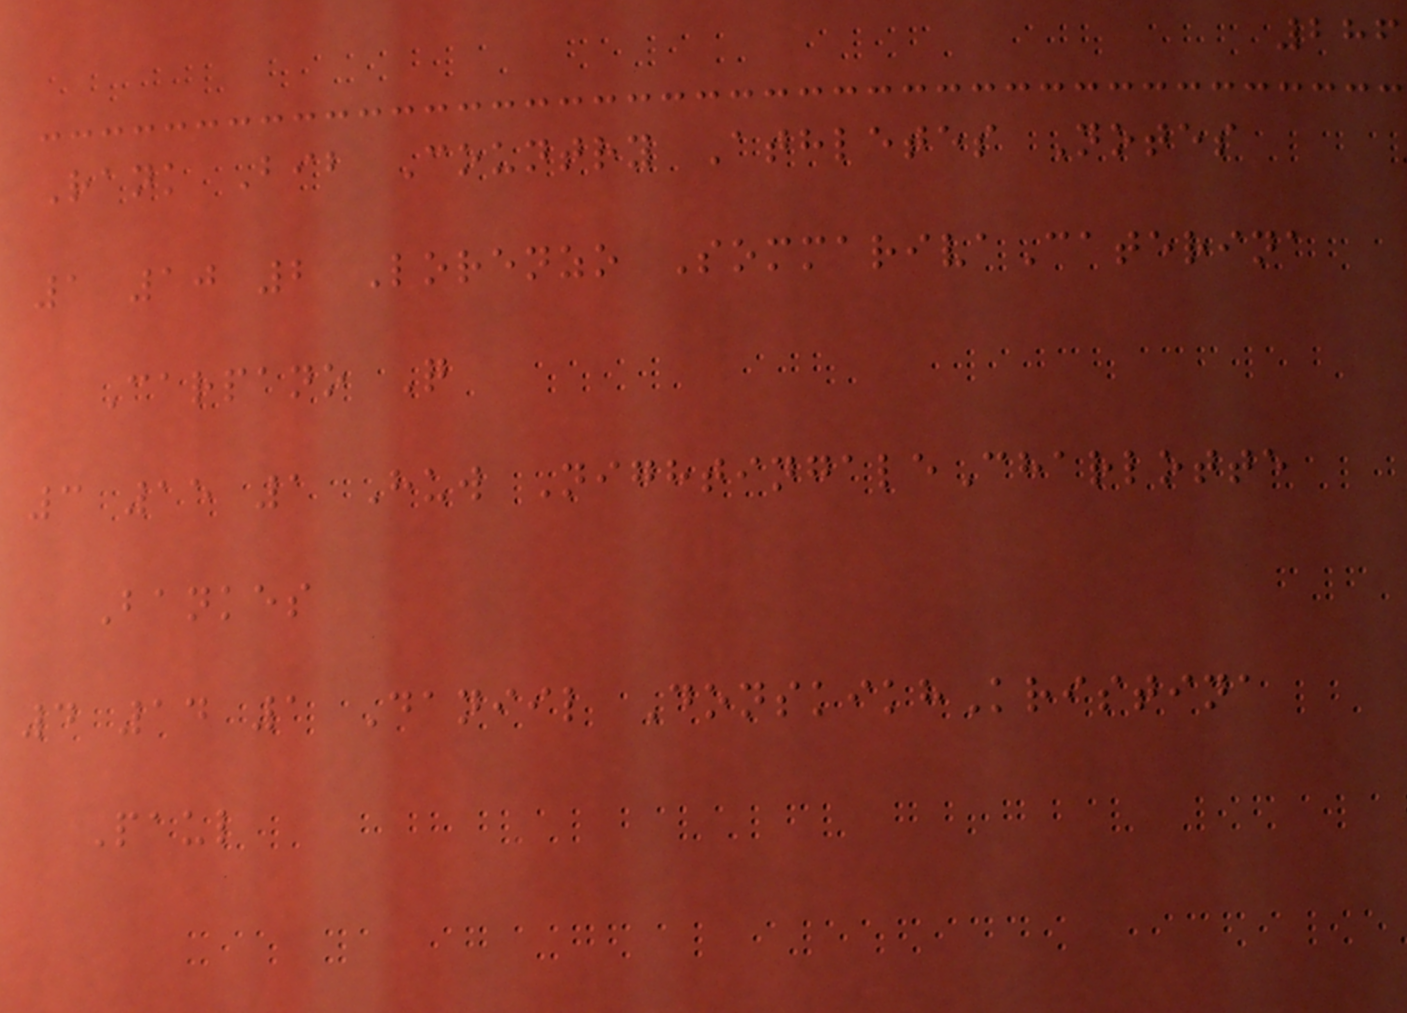286
Rank Bib Country Athletes Notes
1 10 2 Lorenzo SommarivaCaterina
Carpano Q
3 15 1 Huw NightingaleCharlotte
Bankes
4 14 1 Daniil DonskikhKristina
Paul
